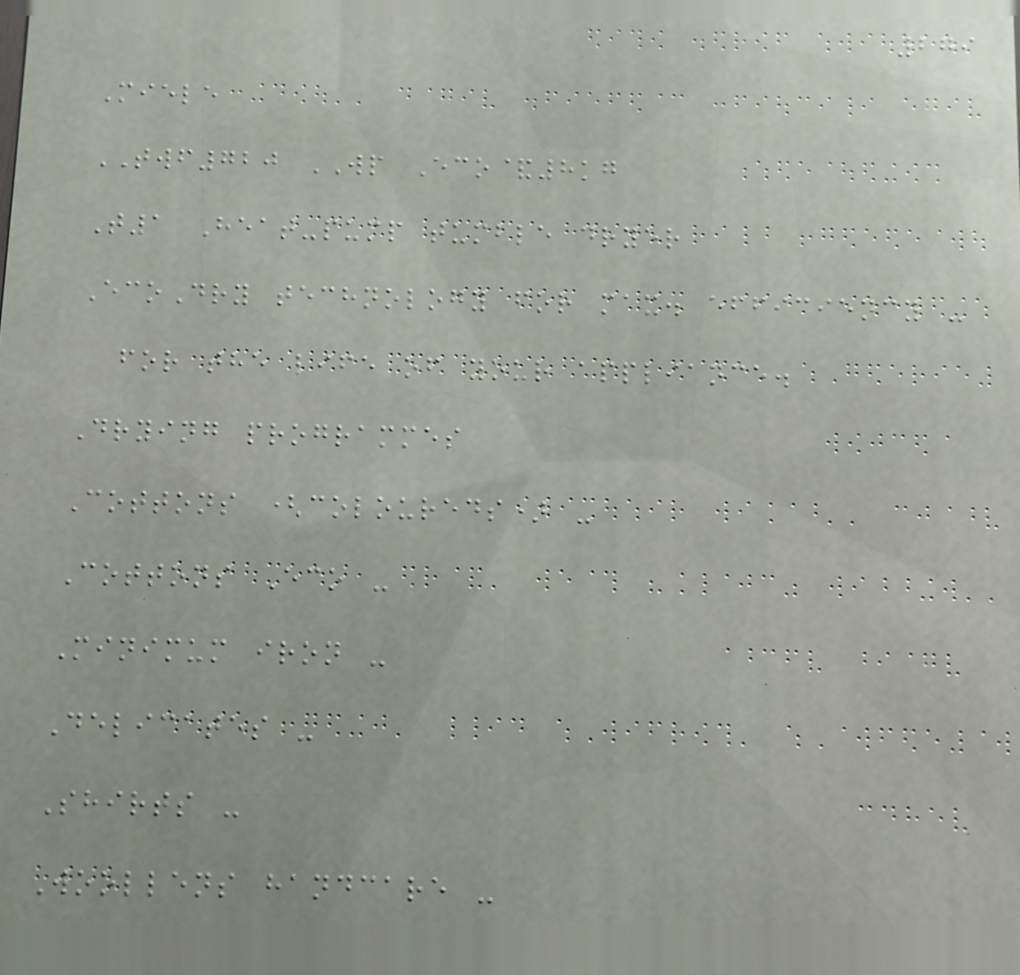279
Miele
TWF720 WP Eco&8kg
T1 Heat-pump tumble dryer
EcoDry technology for max. efficiency -
for the life of your appliance.
Drying programmes
Cottons (coloureds) -
Cottons Eco -
Minimum iron -
Delicates -
Shirts -
Woollens handcare -
